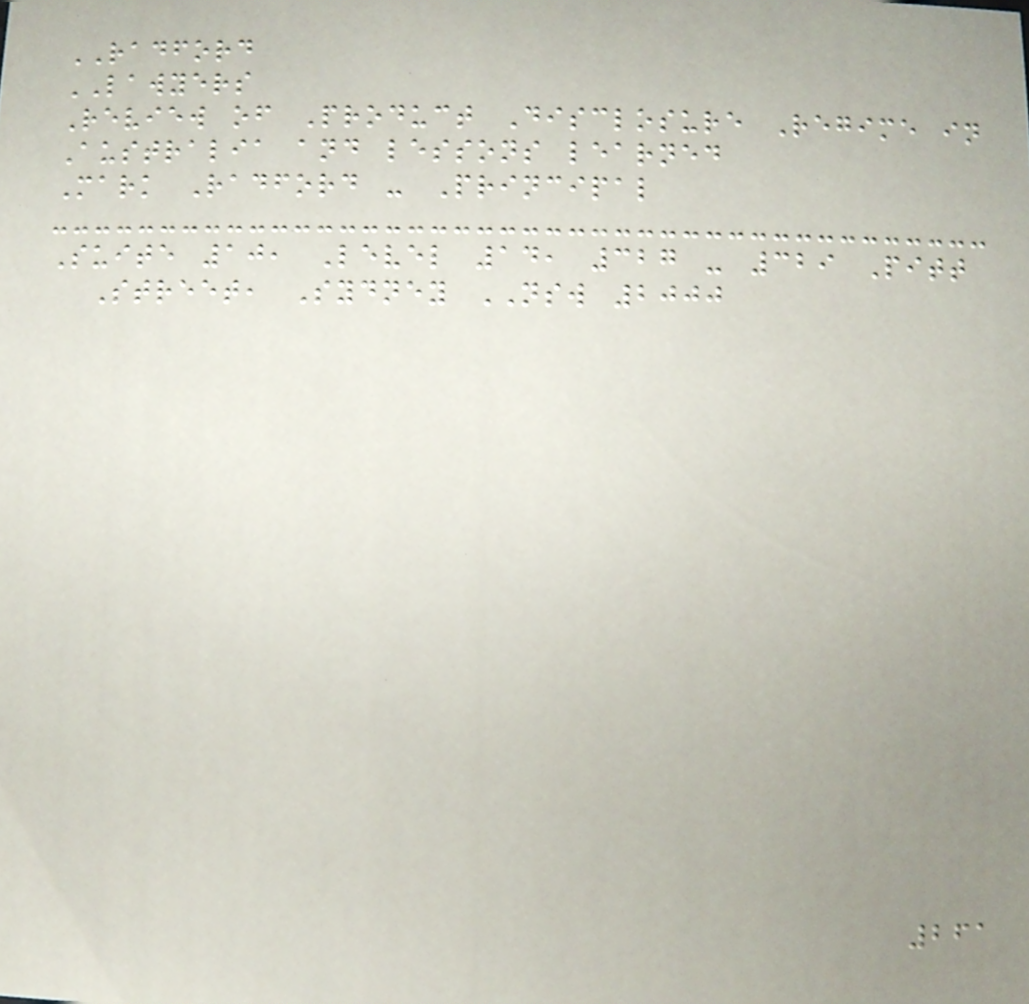RADFORD
LAWYERS
Review of Product Disclosure Regime in
Australia and lessons learned
Mark Radford - Principal
Suite 10, Level 14, 327 - 329 Pitt
Street, Sydney NSW 2000
261
